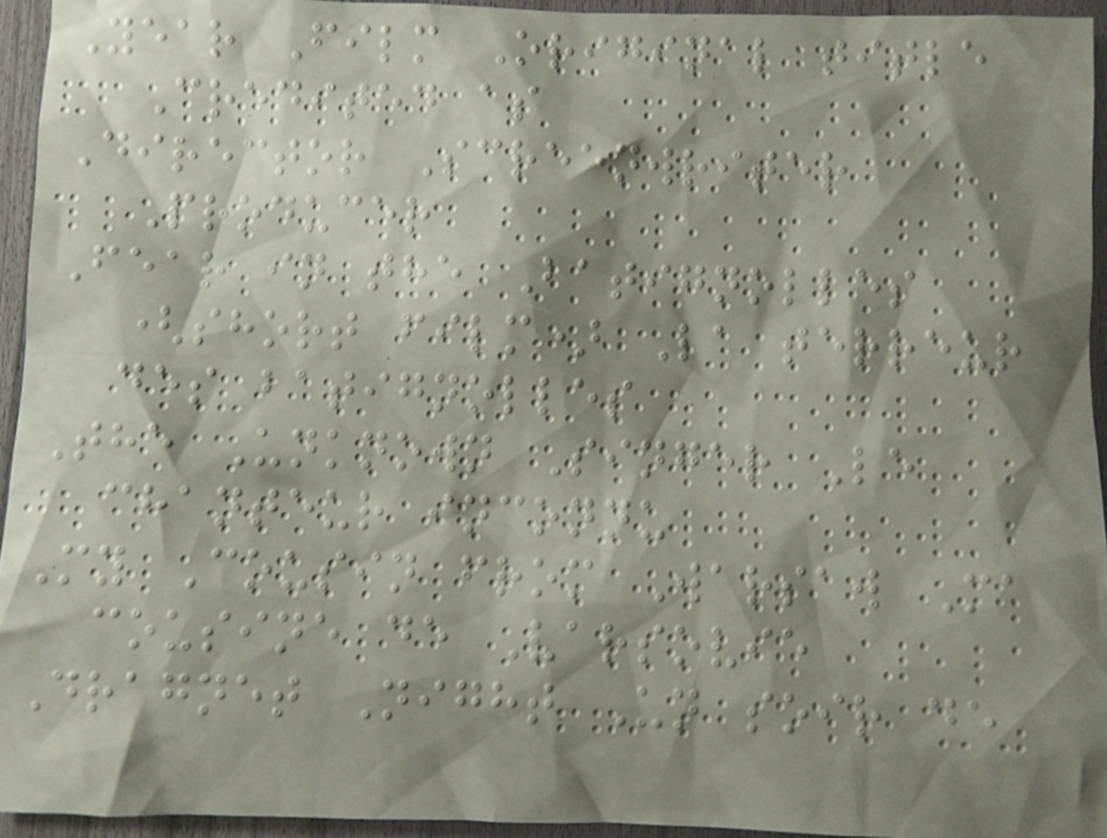Year Film Original title
Credited as
Director Screenwriter
Producer
Fear in the Batignolles
(short film) La terreur
des batignolles
The Unknown Singer Le
chanteur inconnu
My Cousin from Warsaw Ma
cousine de Varsovie
Dragnet Night Un soir de
